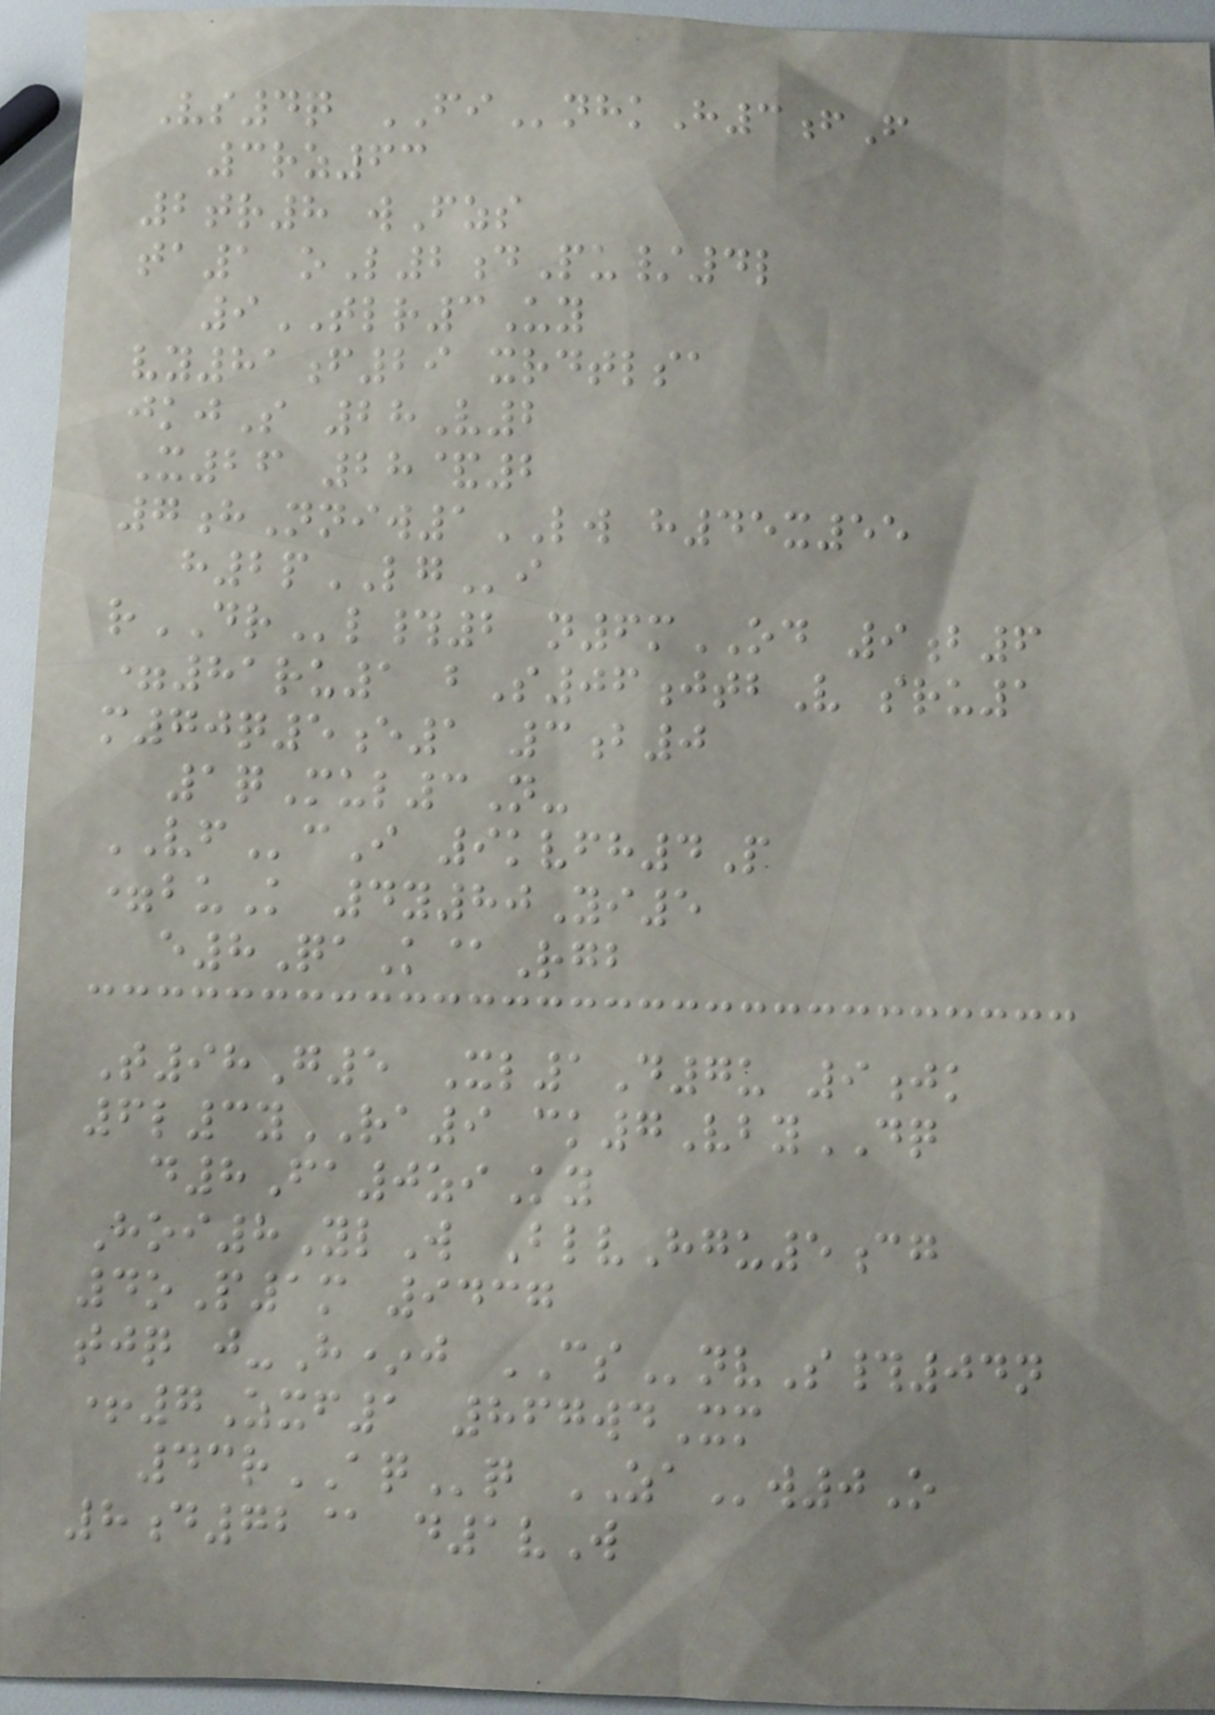Vs4q FInhkH3fF
3rz63
2tr8 wFzs
ta1 oL2dPu/4l
9TLR3Uy
vy81f29 xrdtlsa
jkjS 28V2
X26 28&2
7hNniw1LW h45x55
h2pLGi
rDRl#2 n6mOD 9b6
=81ru1 bS06jtbV sru1
m70q5e1 3b0
1qMul3N-
VFcI 9kvfh4P
=buK 4y80Yi5
e8QaK@Rgb
T98G5 Xl1D7u 9jk
6l3yRA9 ck7VbyDQ
d8Fa0ziKy
Hoi8YlW BlvHgu5cg
4oP1m 9437
tjq j-H*j CSnvS#04n
+7Zxf1 867wdXm
43rAQq ZAw0O
8d72@ d1vW
